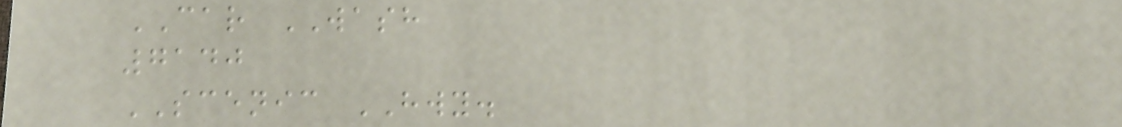CAR WASH
7140
SCENIC HWY.
